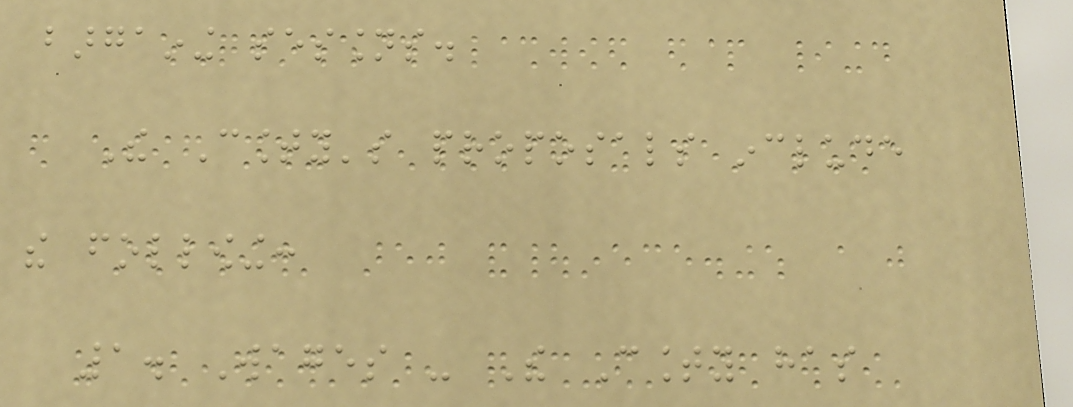bargaining sessions.
The County's proposals include
the following:
1. Wages - The County has
